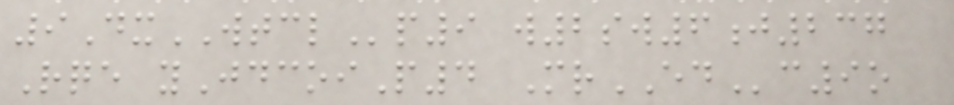9DxWTCLp9 w2sw6j237
Rqe yJdcoiP4 MrEDc9o
